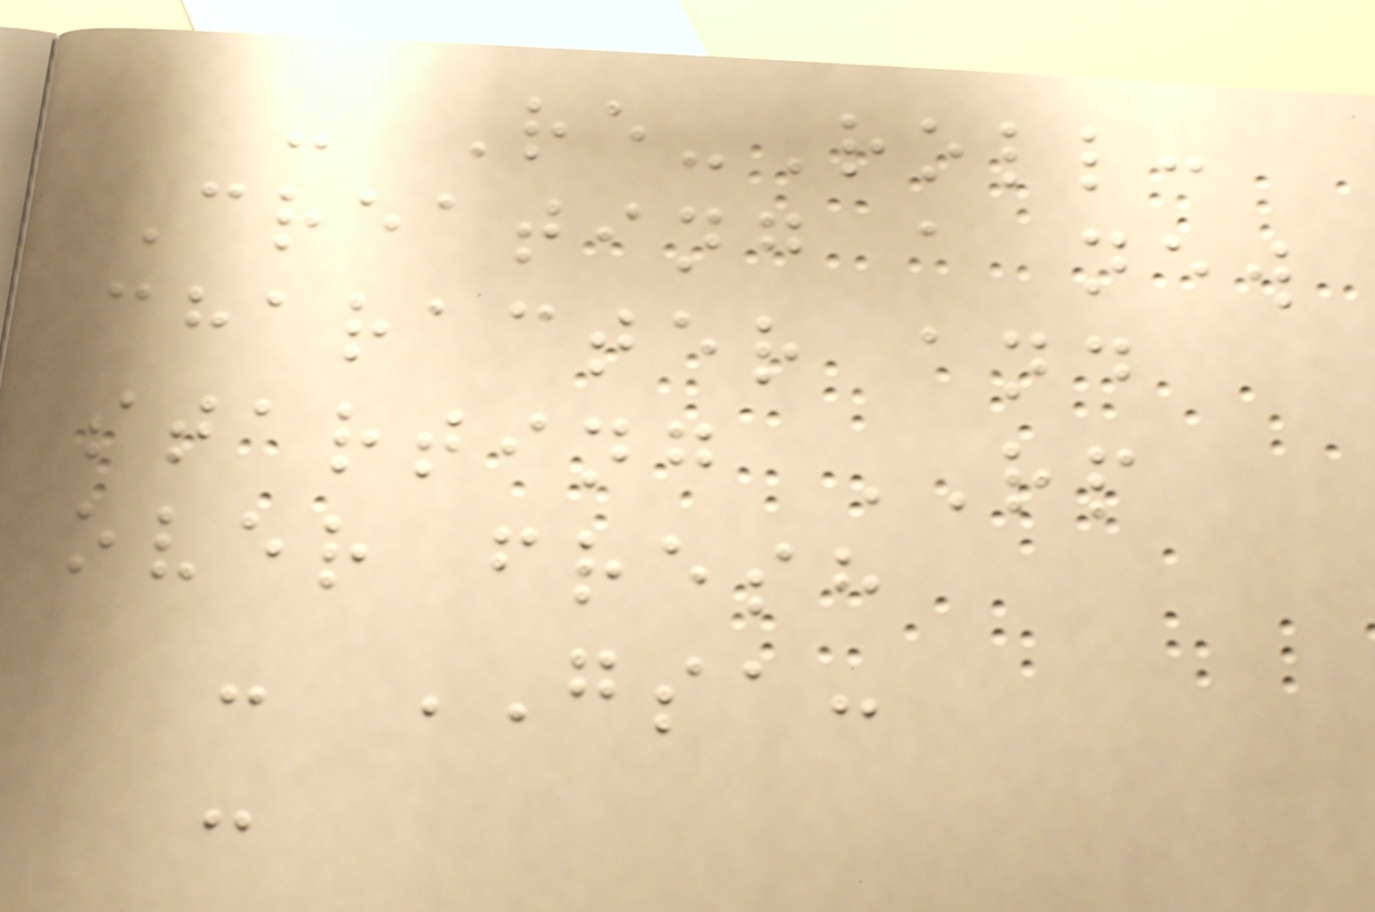- Re-Roll:
Creating a new
character and
starting RP
over fresh
- GSA:
-
